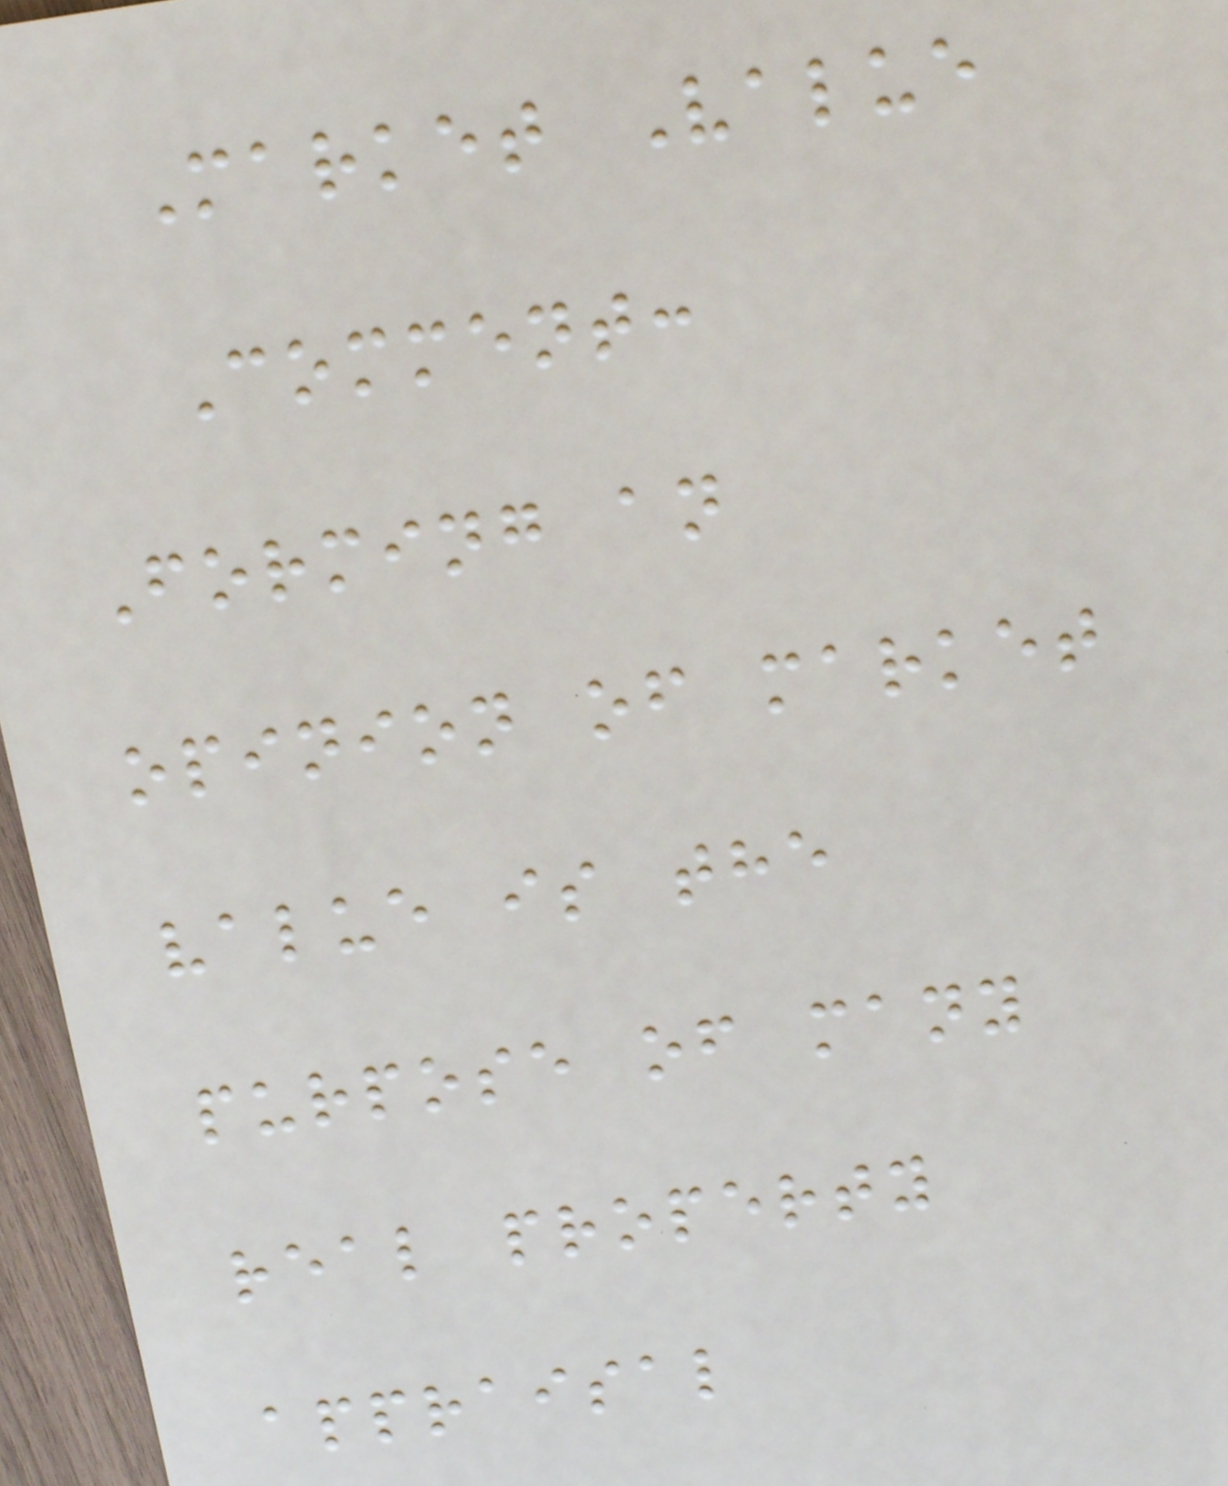Market Value
Comment:
Forming an
opinion of market
value is the
purpose of many
real property
appraisal
